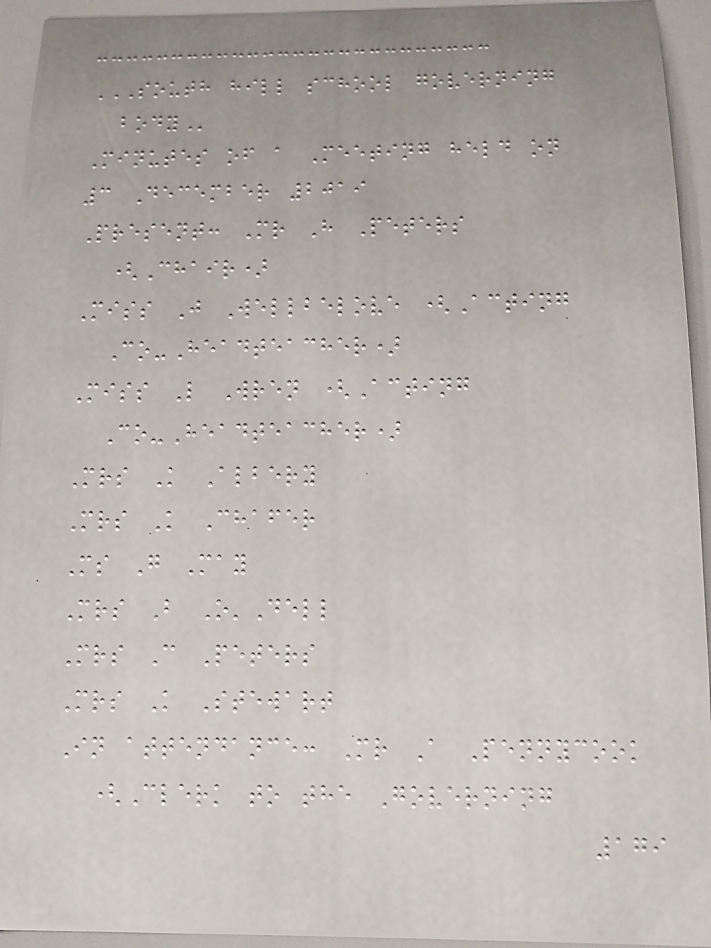SOUTH HILL SCHOOL GOVERNING
BODY
Minutes of a Meeting held on
3 December 2019
Present: Mr H Peters
(Chair)
Miss J Wellbelove (Acting
Co-Headteacher)
Miss L Wren (Acting
Co-Headteacher)
Mrs K Albery
Mrs K Chafer
Ms G May
Mrs B O'Dell
Mrs C Peters
Mrs K Stewart
In attendance: Mr A Pennycook
(Clerk to the Governing
179
